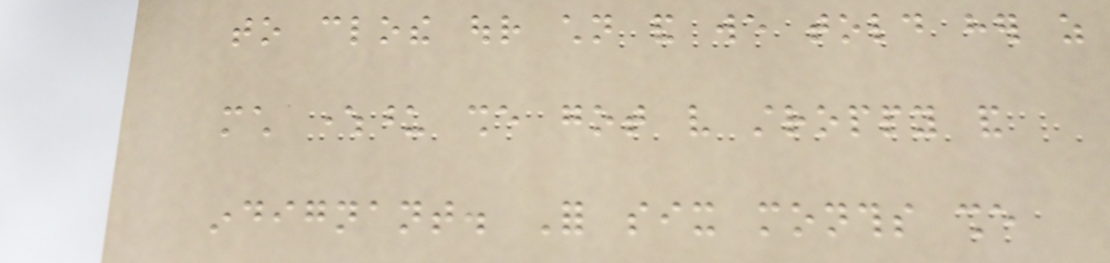to clothe our children and we told her as
much whereupon she got very stroppy and
indignant. For six months she
